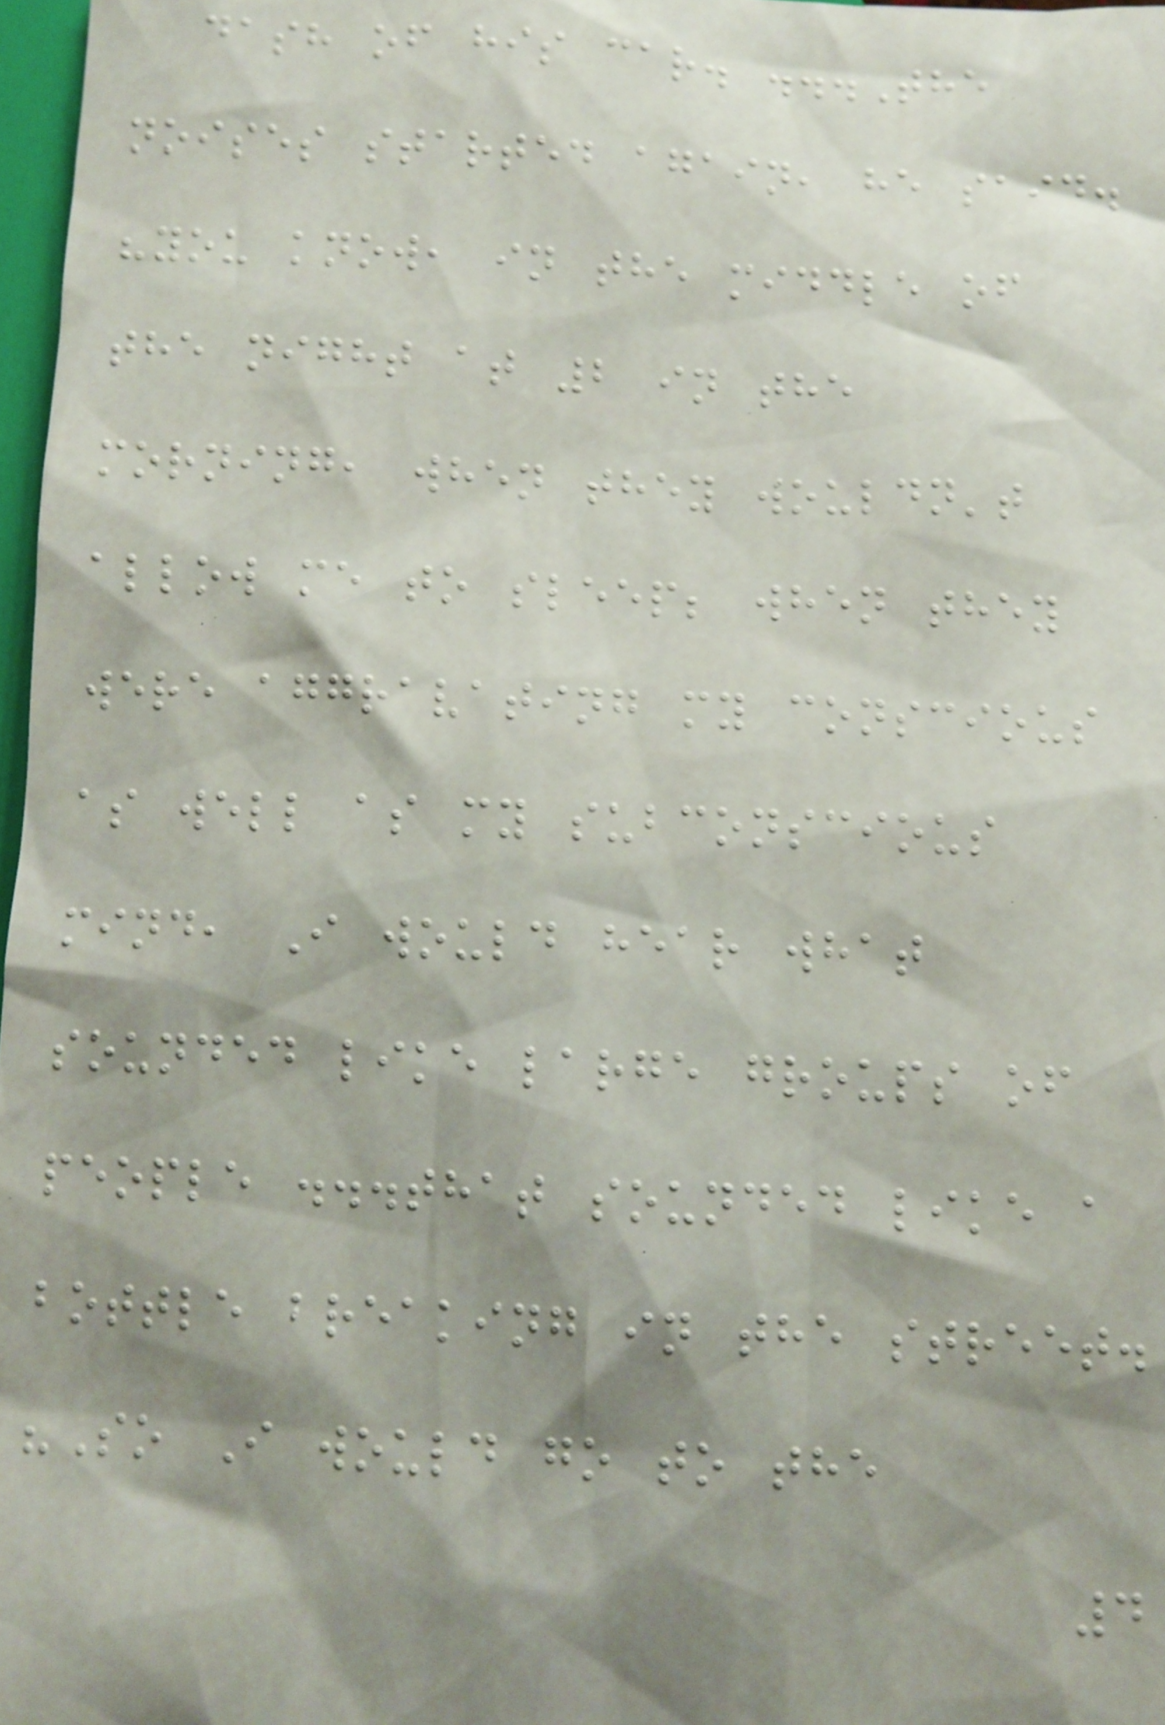dash of his car. ...The
noises started again, he said.
"you know, in the middle of
the night at 2 in the
morning, when they wouldn't
allow me to sleep; when they
were aggravating my conscious
as well as my subconscious
mind, I would hear what
sounded like large groups of
people ...that sounded like a
bottle breaking in the street.
"So I would go to the
4
